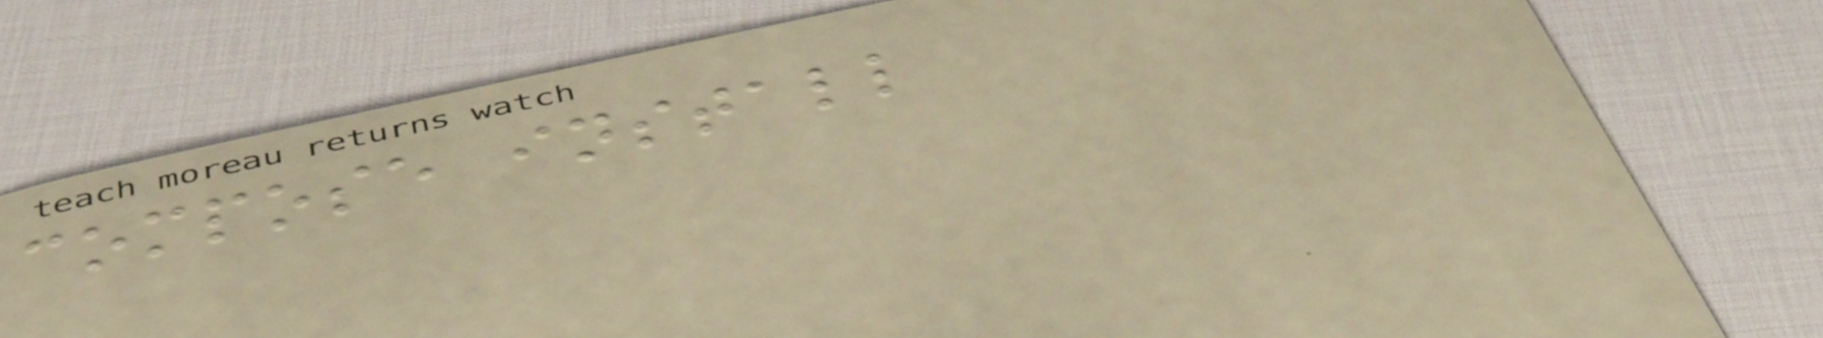compose install
